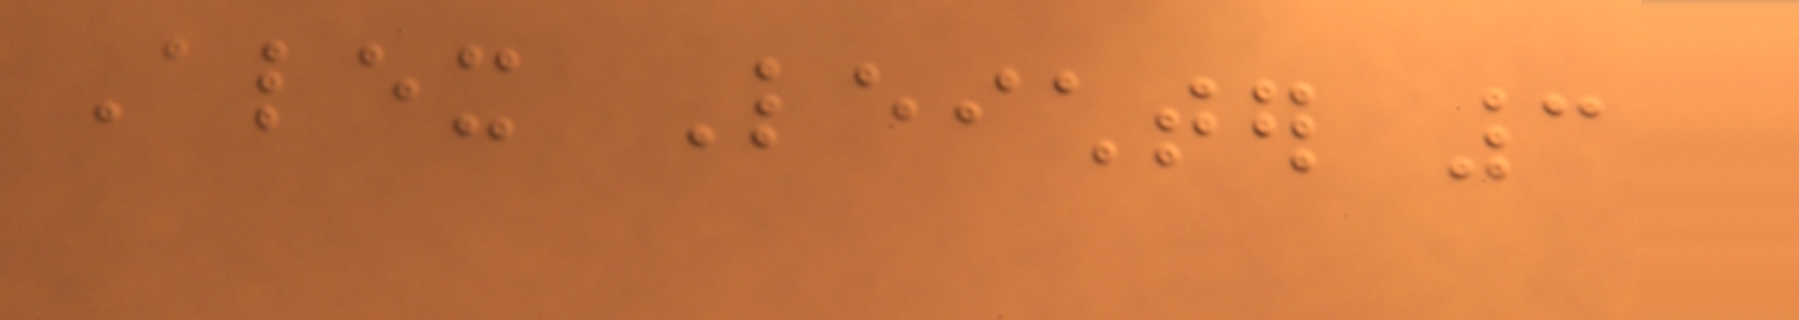Alex Leichter 3
